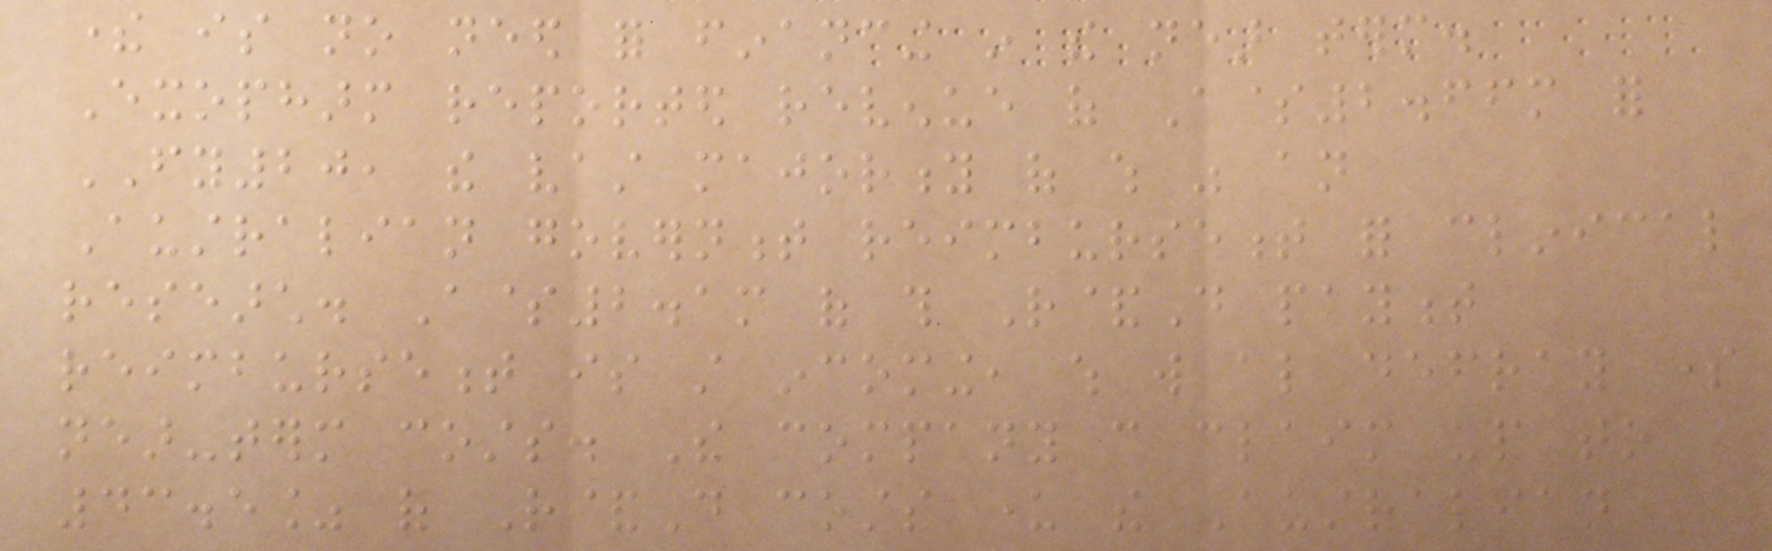there is no need for financing in the near term.
Exopharm reported revenue of A$2.66m for
FY20, the vast majority of which was an
Australian government reimbursement for clinical
research. A$2.1m of this R&D payment
reimbursement is still incoming, which will also defray some
near-term costs. The company can claim up to
43.5% of R&D costs under the Australian
